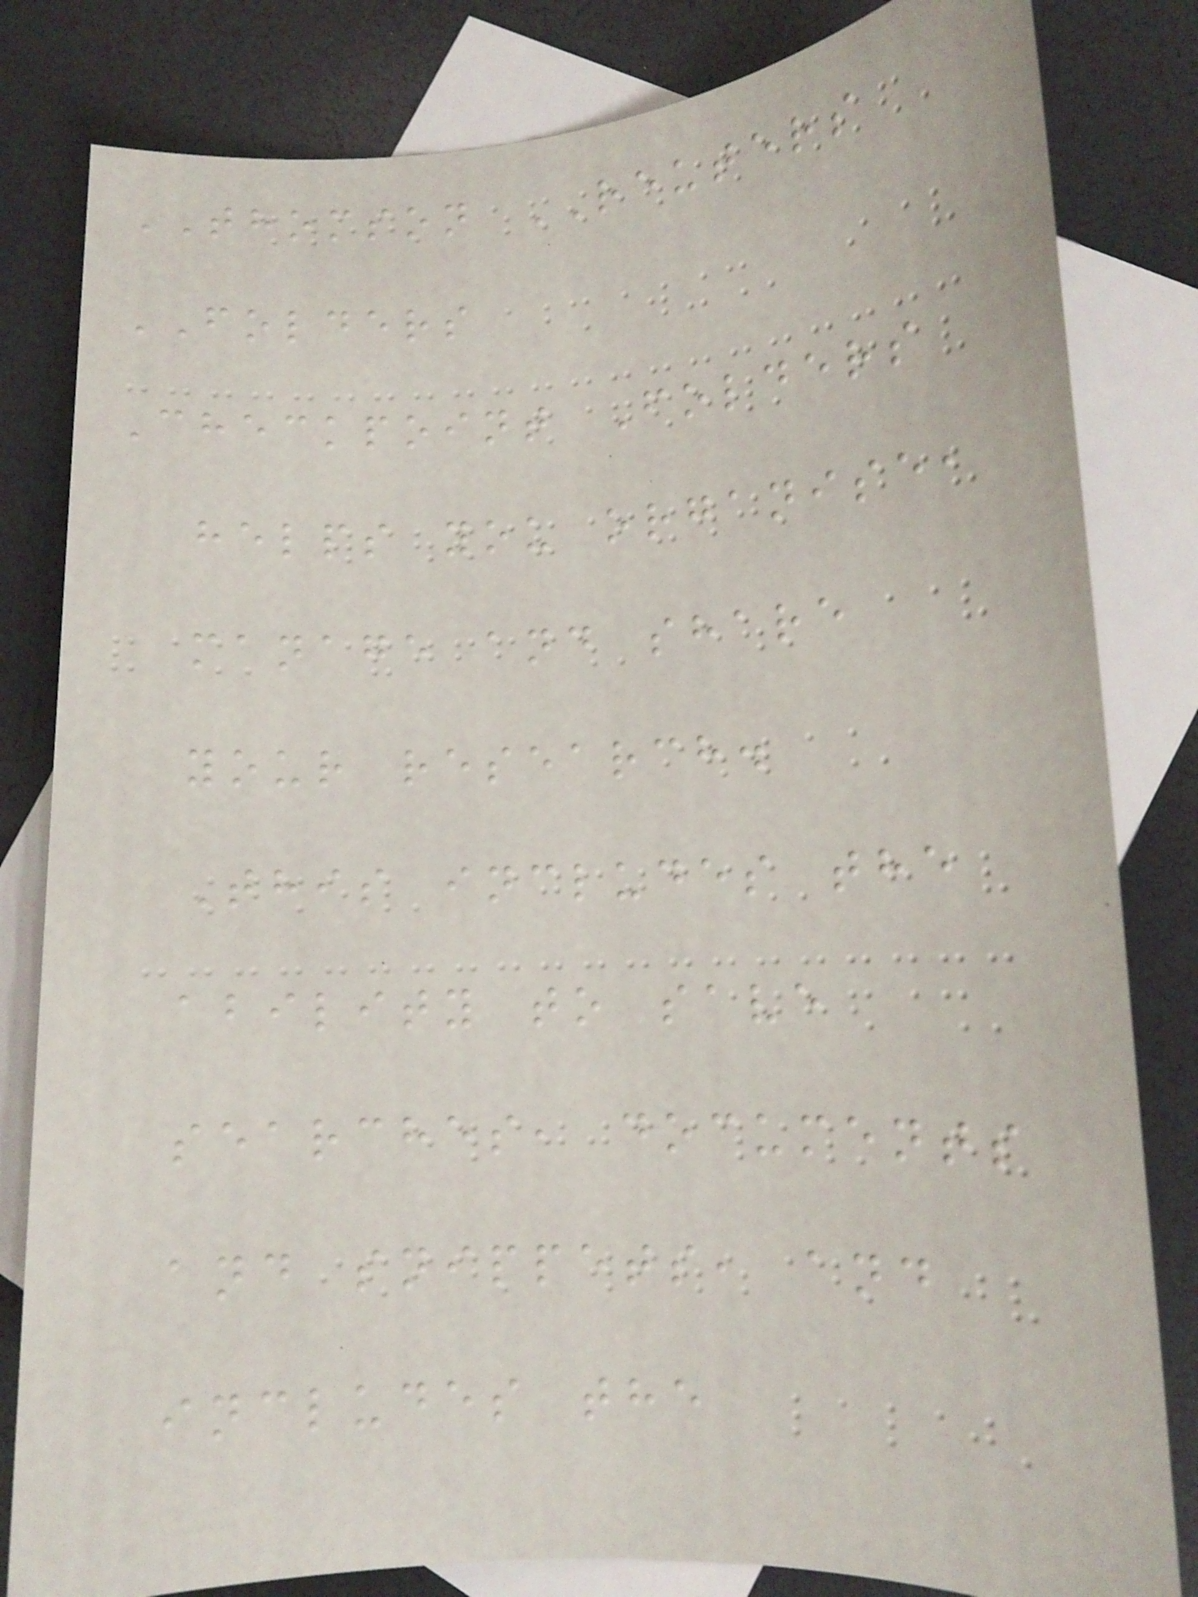THOMSON REUTERS
FOLDERS
Checkpoint Folders
helps you organise,
manage and share
your research.
This includes the
ability to save
searches, documents
and snippets, and
includes the
